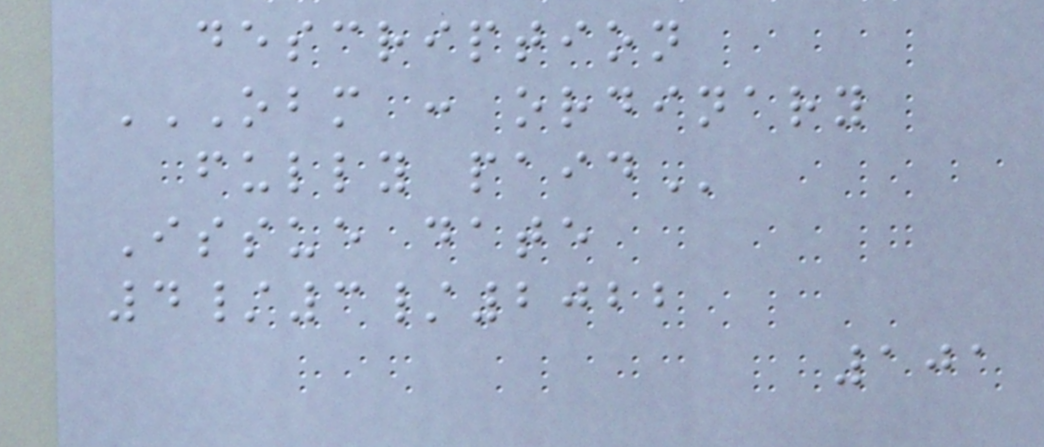description
OBM : ORDINARY
FULLY PAID
Issue date
4/3/2022
101
